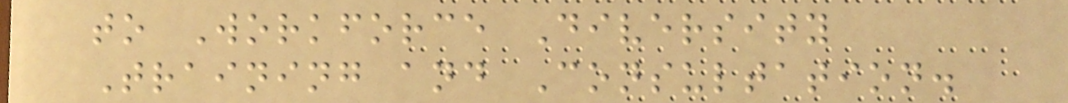to Workforce Diversity
Training and Consultation.
